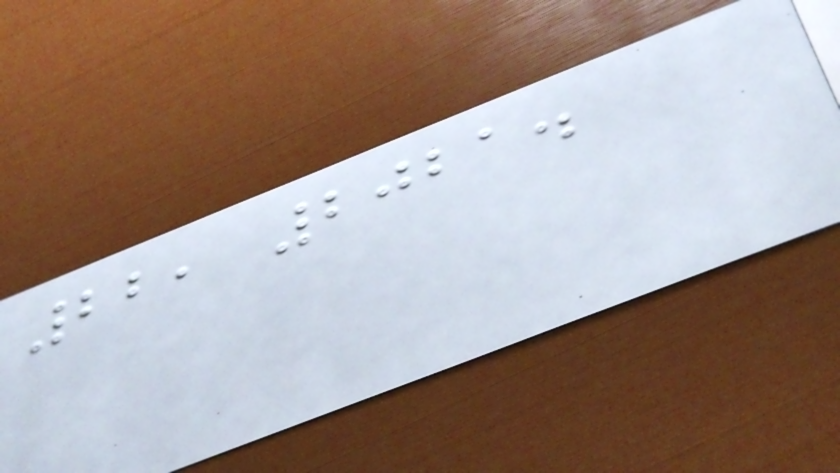22, 2021.
